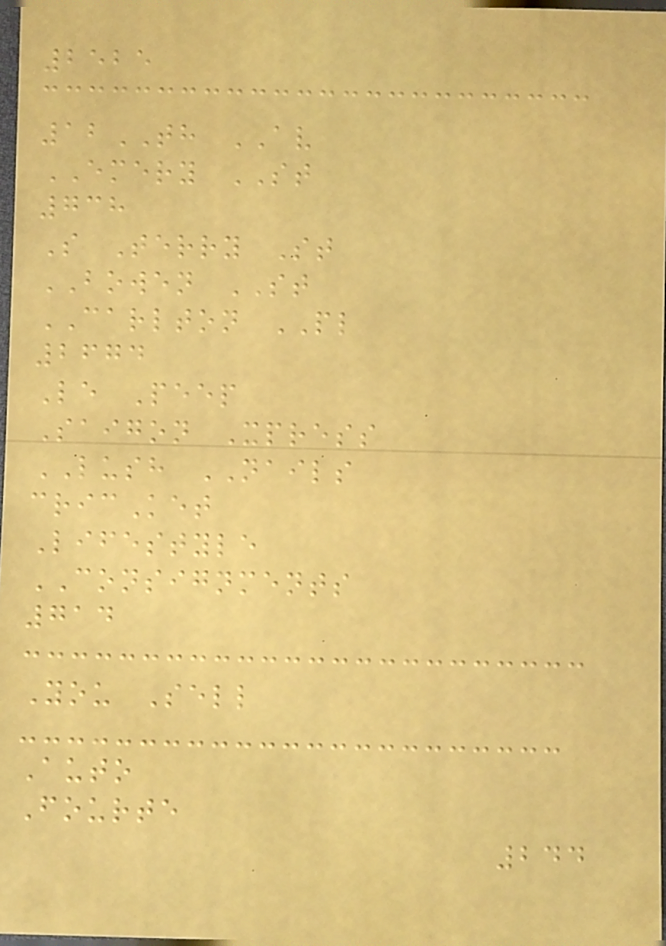2525
12TH AV
EMERY ST
738
S Terry St
BOWEN ST
CARLTON PL
2674
Le Peep
Saigon Xpress
LUSH NAILS
cricKet
Lifestyle
CONSIGNMENTS
714
You Sell
Auto
Fourte
244
